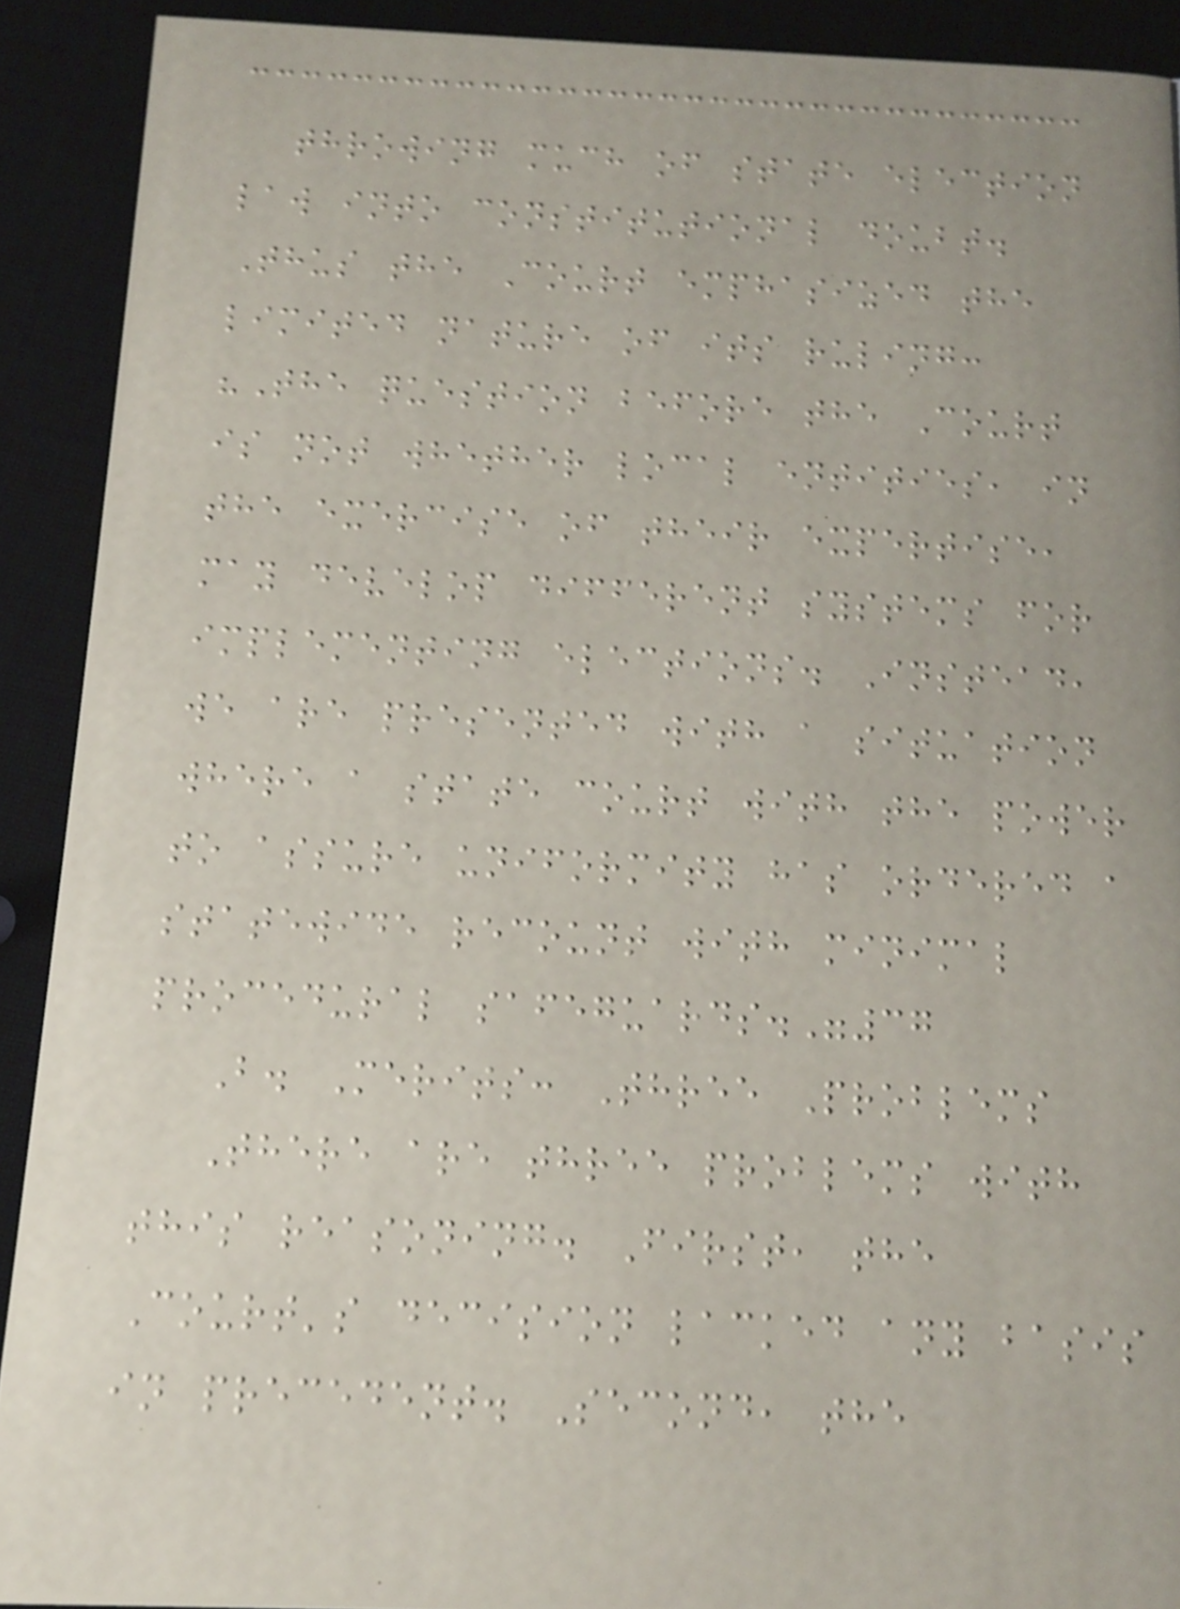throwing much of state election
law into constitutional doubt.
Thus the Court emphasized the
limited nature of its ruling:
"The question before the Court
is not whether local entities, in
the exercise of their expertise,
may develop different systems for
implementing elections. Instead,
we are presented with a situation
where a state court with the power
to assure uniformity has ordered a
statewide recount with minimal
procedural safeguards."37
B. Merits: Three Problems
There are three problems with
this reasoning. First, the
Court's decision lacked any basis
in precedent. Second, the
